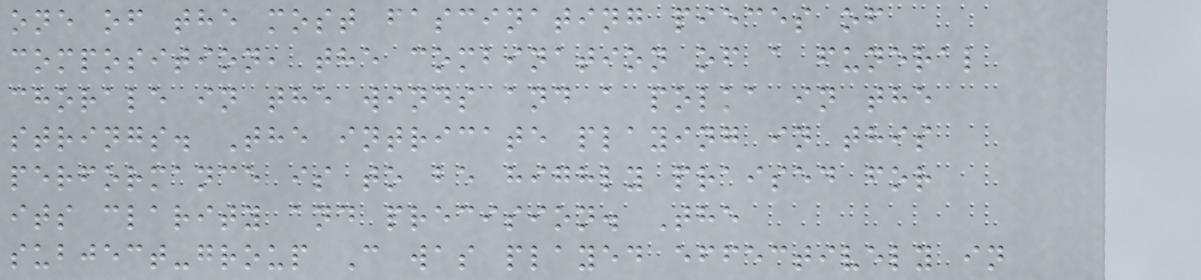one of the most fascinating pieces of
composition, the combination of a funeral
chorale in the winds and a polka in the
strings. The intricate playing in this
performance is to be highly praised for
its clarity and precision. The
subject-group C was played effectively in
